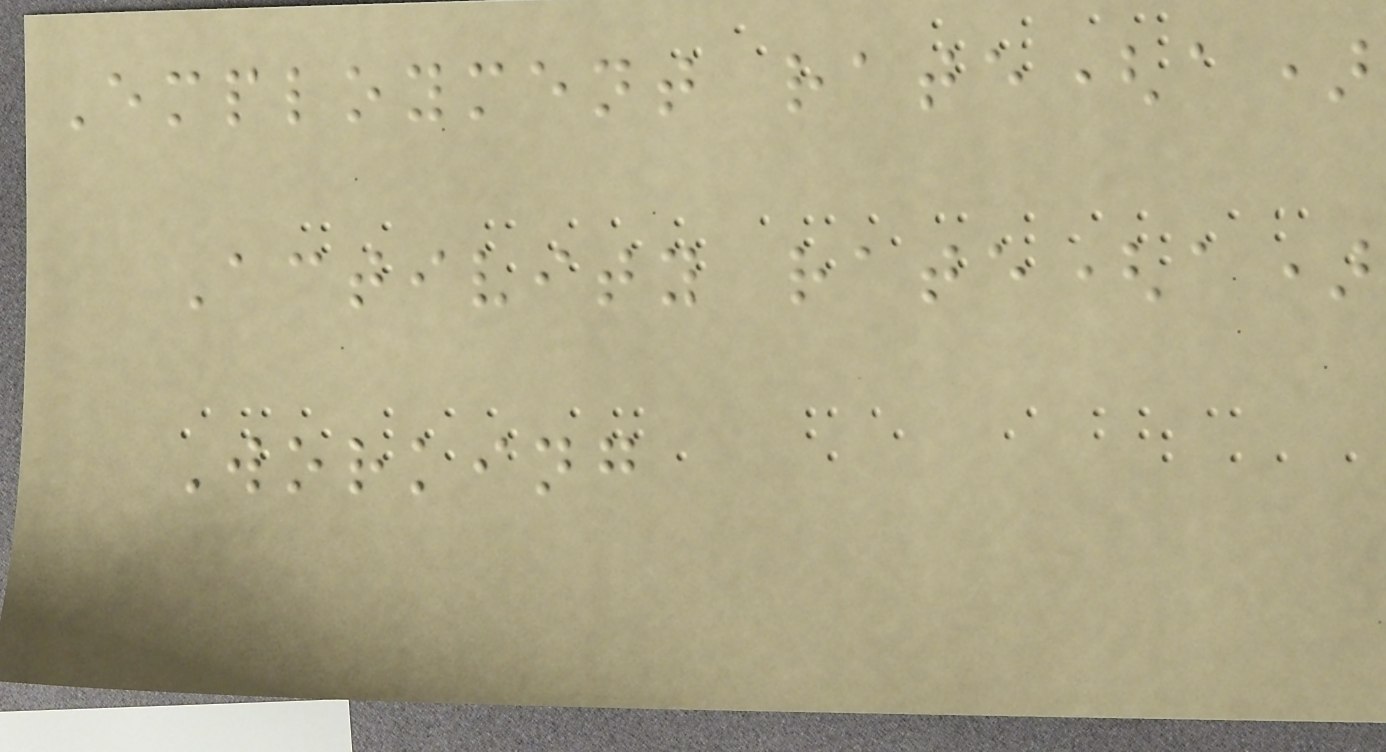Employment rate(a)
Activity rate(a)
Working
